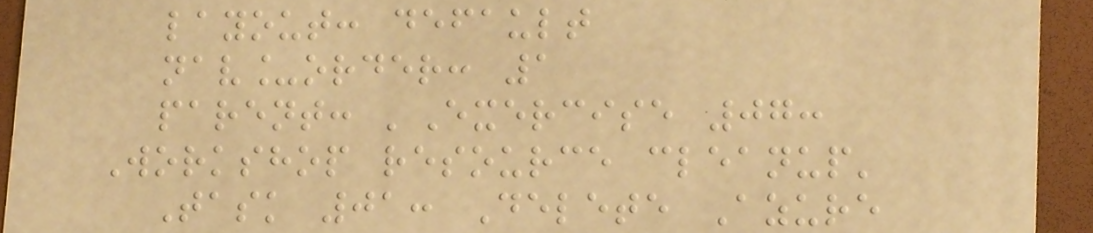layout: default
nav_order: 1
parent: 'Exercise 07:
Workshop resource cleanup'
Task 01: Delete Azure
